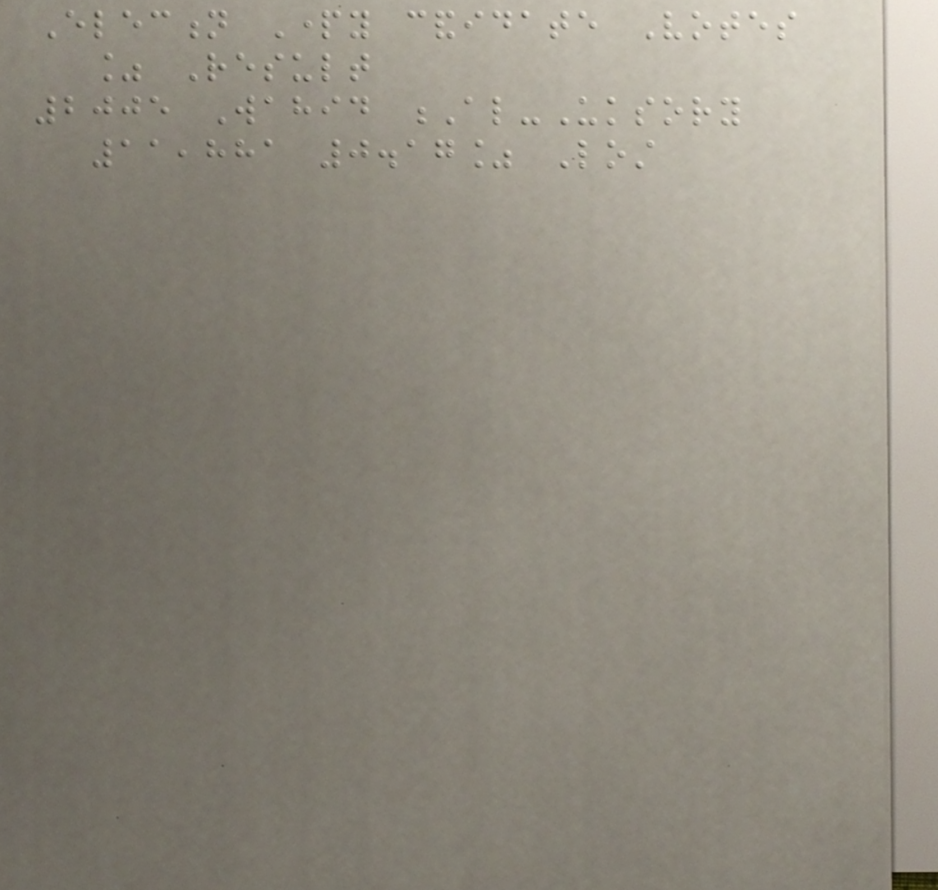Election Party candidate Votes
% Result
2005 Wahid Al-Uksory
11,881 0.17% Lost
